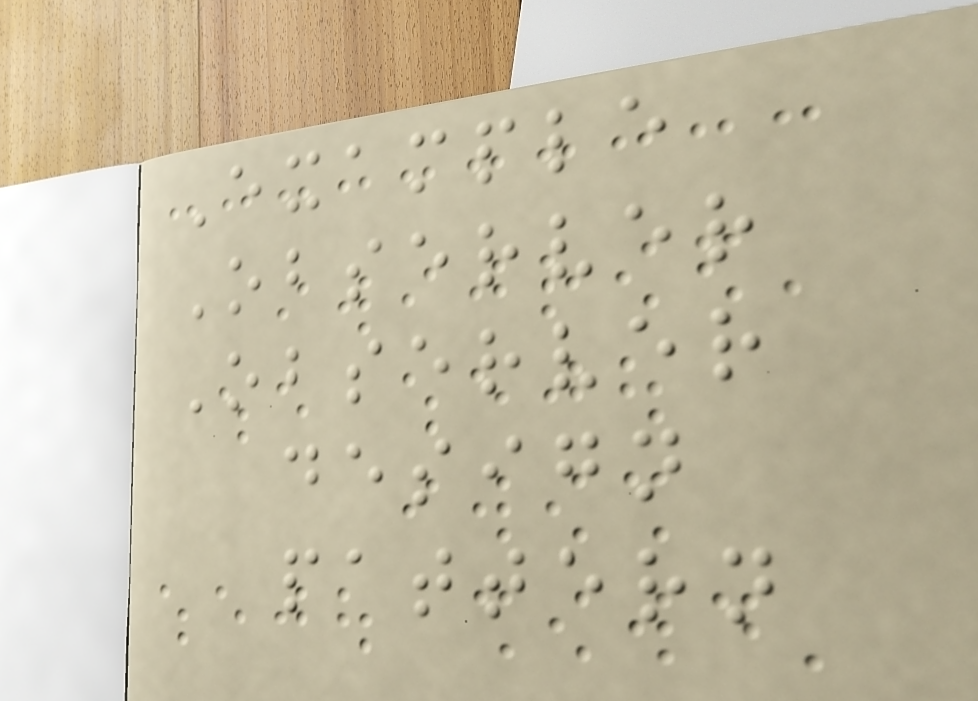Example
Observer
Observer
design
pattern
